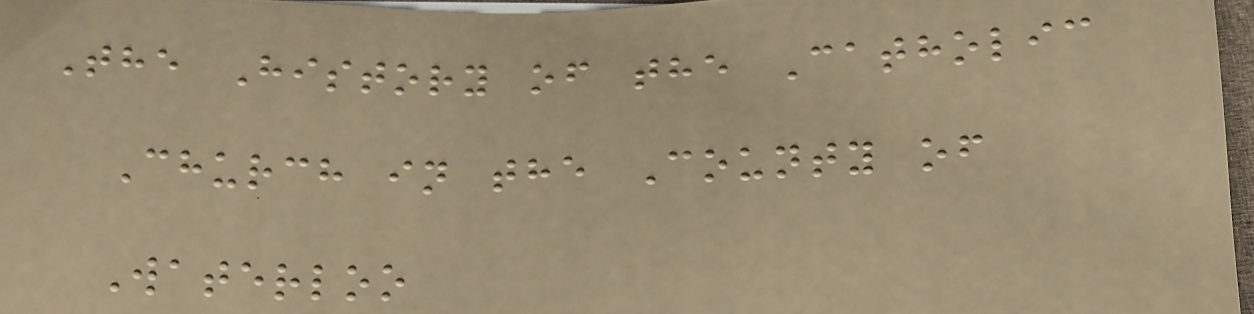The History of the Catholic
Church in the County of
Waterloo
